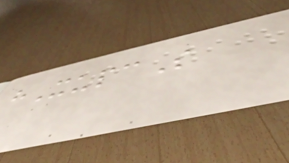hXupcS
